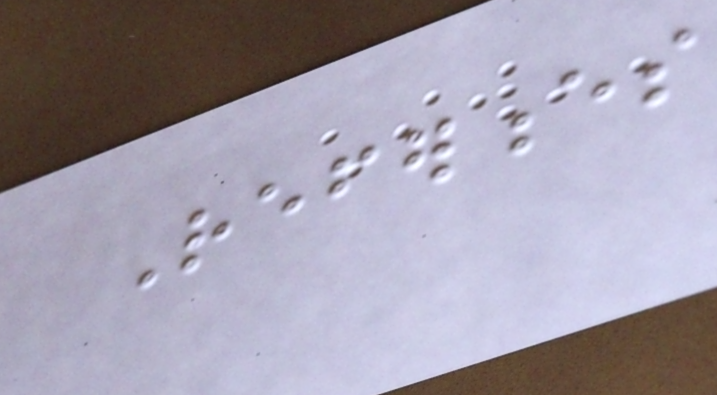References
